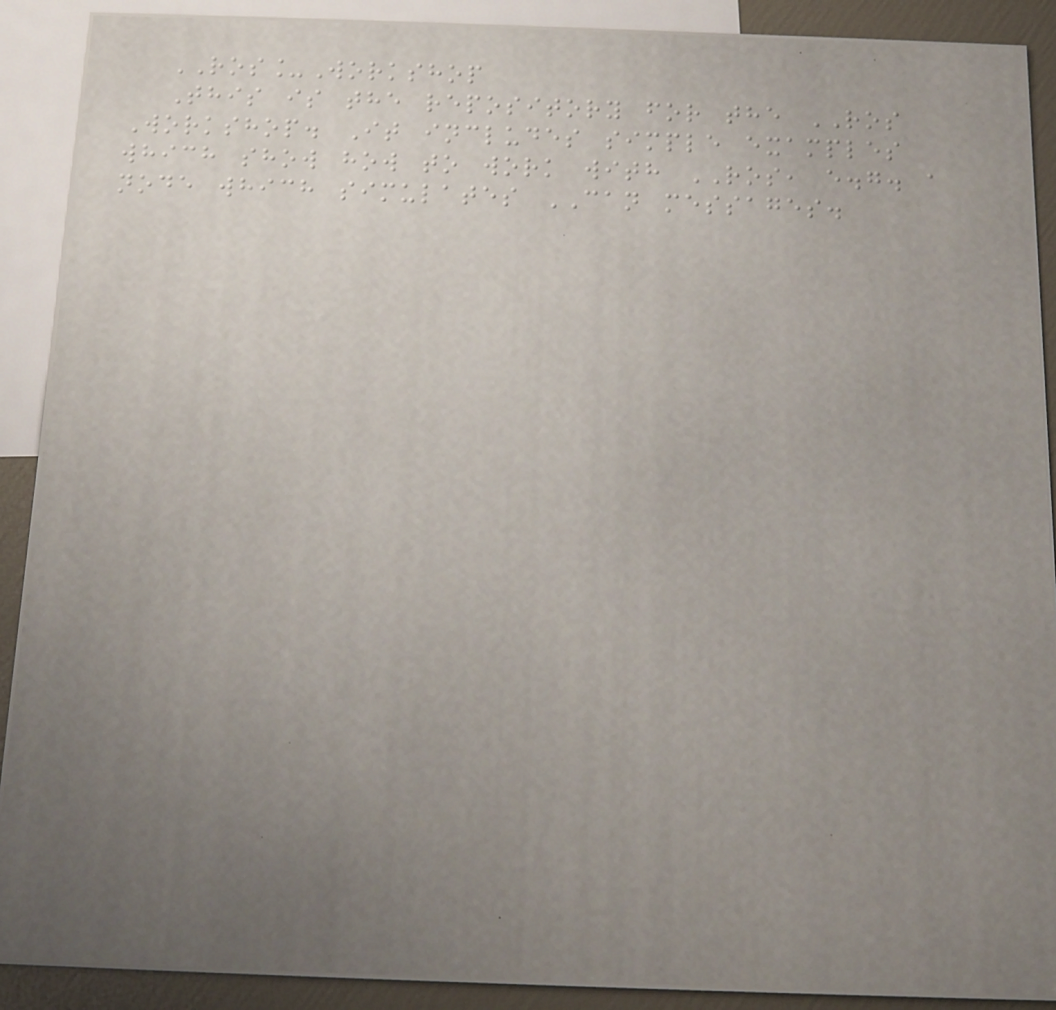ROS_Workshop
This is the repository for the ROS
Workshop. It includes simple examples
which show how to work with ROS, e.g. a
node which simulates CAN messages.
